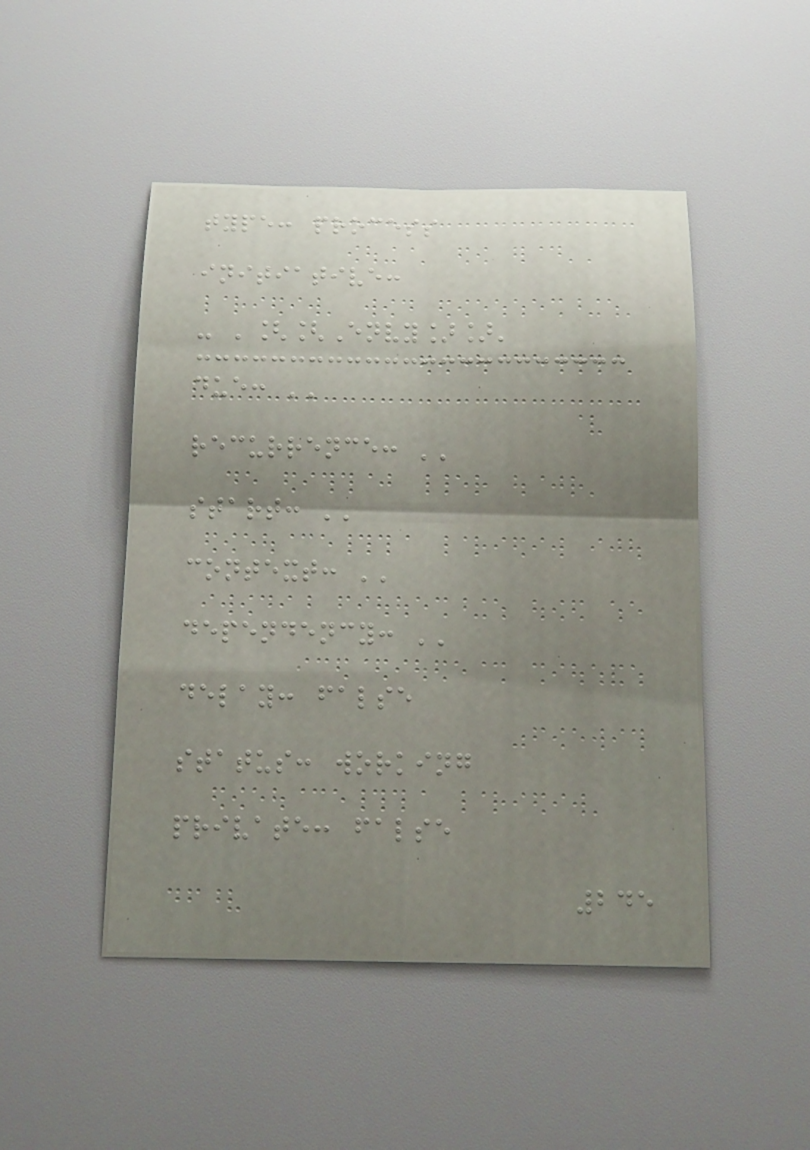type: process
initiative:
- '[[Envy]]'
due: ''
recurrence: ''
start: ''
context: ''
dependency: ''
delay: false
status: working
private: false
245
